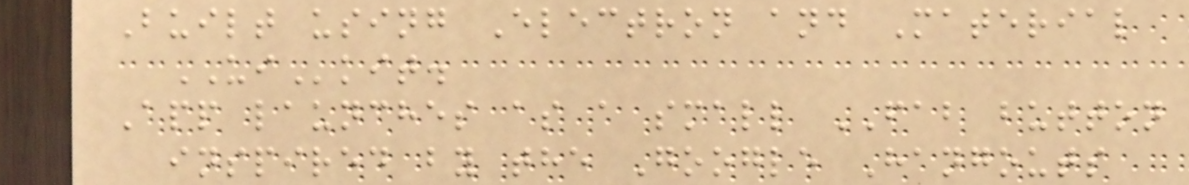Built using Electron and Material
UIkit.
App launches as a small FAB button
inspired by the Google Hangouts
